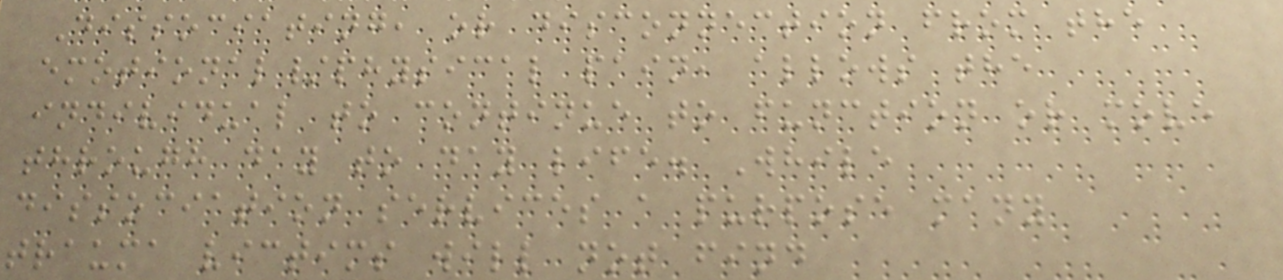Dissociating, or disconnection from the
emotional/physical pain, allows the
individual to continue to function or move
through day to day life. While
dissociation services a purpose many
trauma victims will not find
